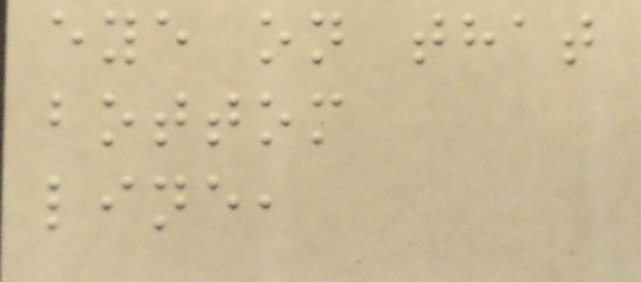eye on that
bottom
line,
